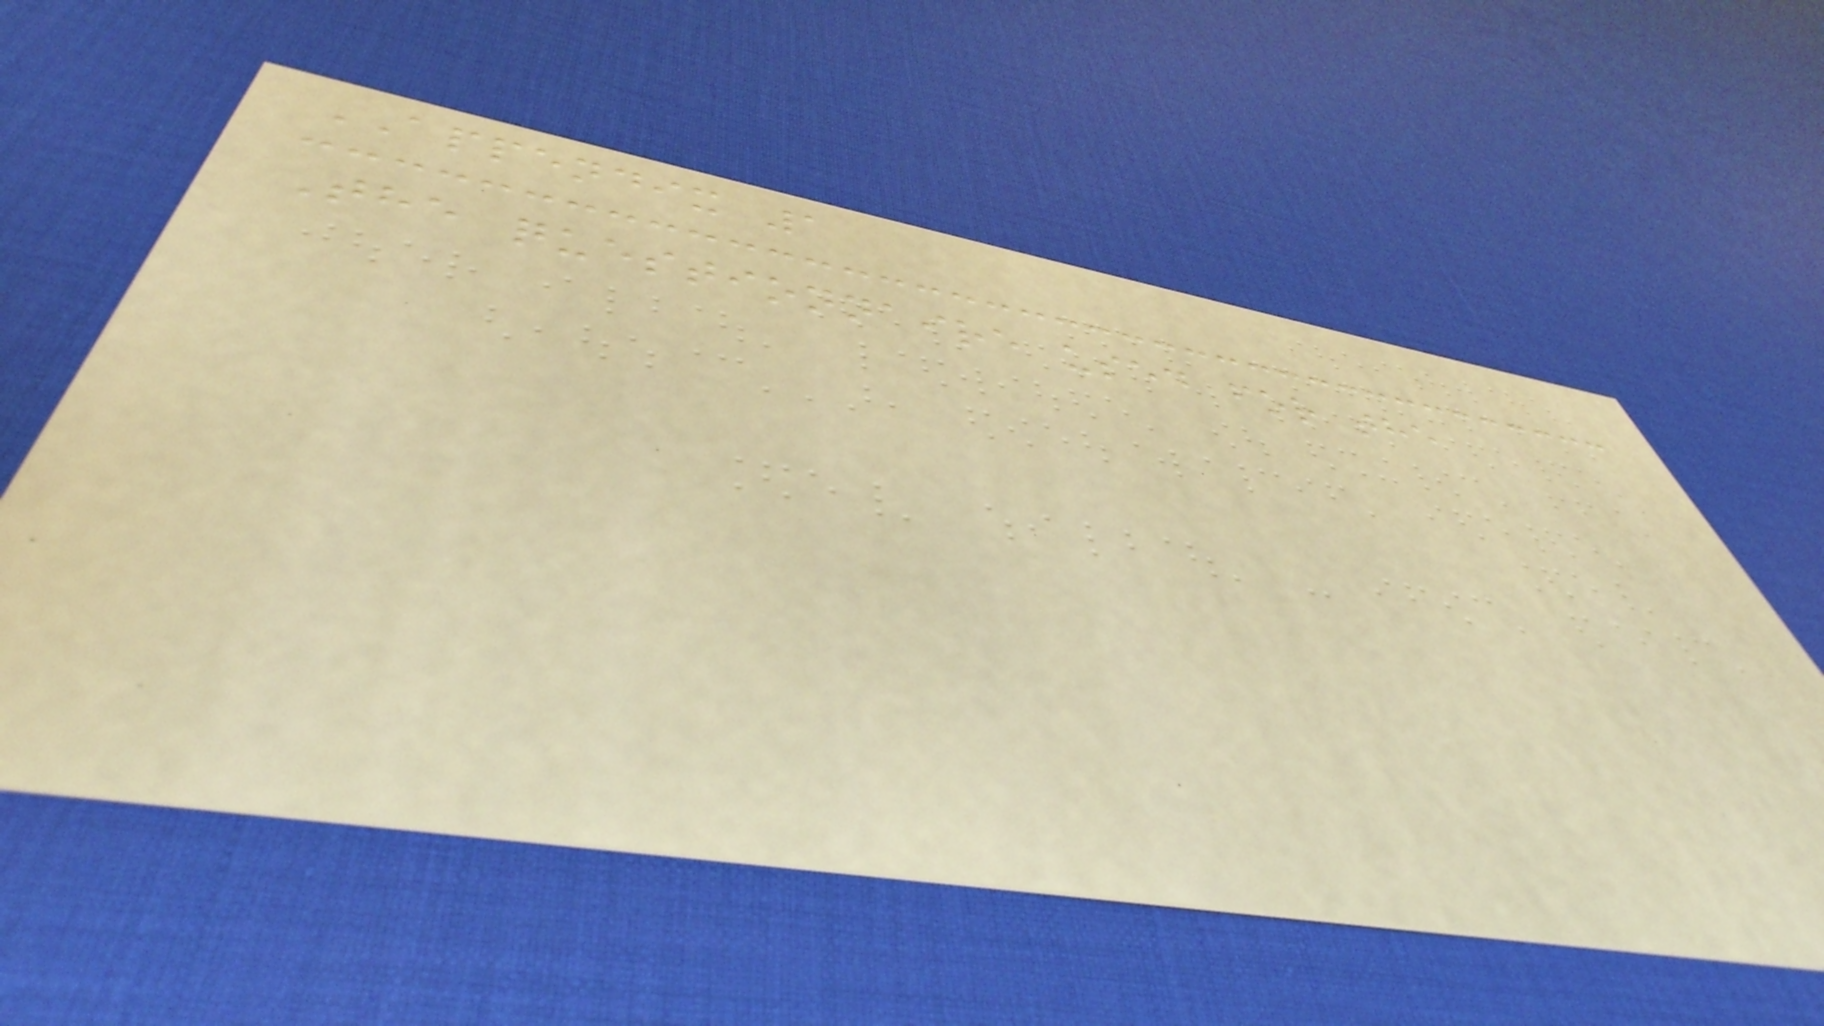APPENDIX 1
The questionnaire used for the
